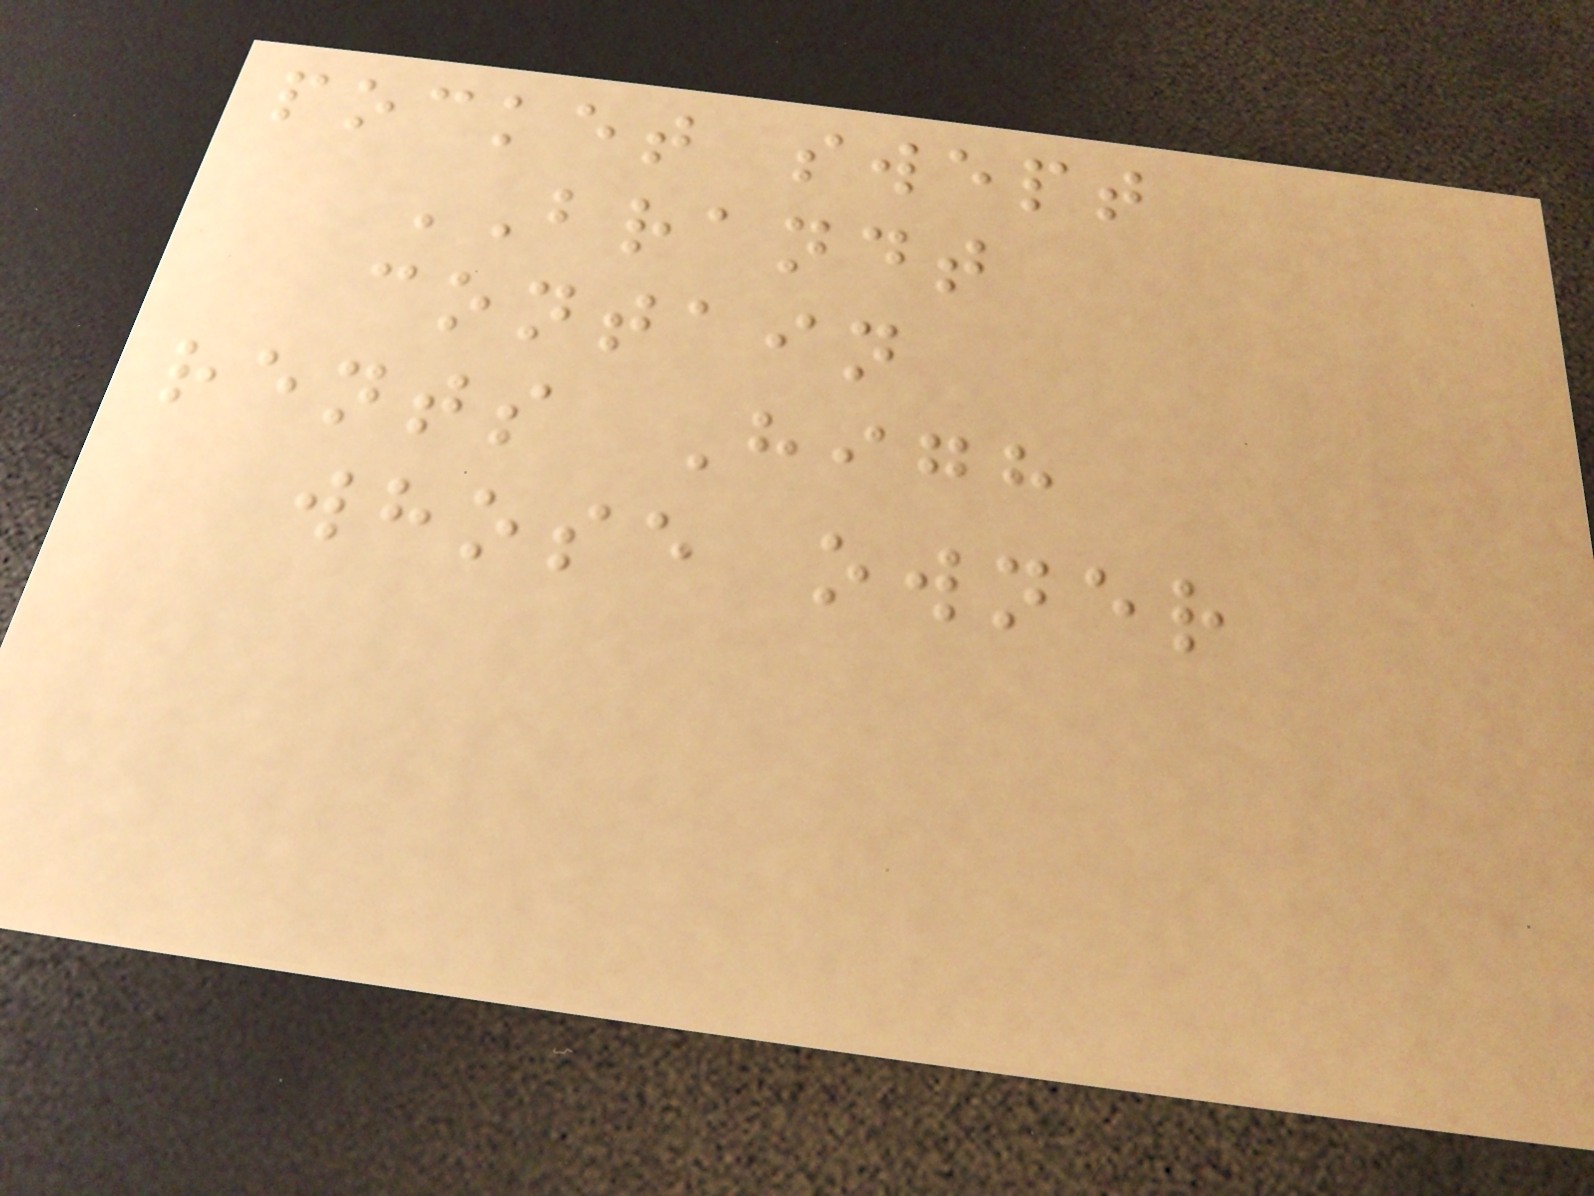pocket swept
BRANDT
contain
rents High
whose owner
